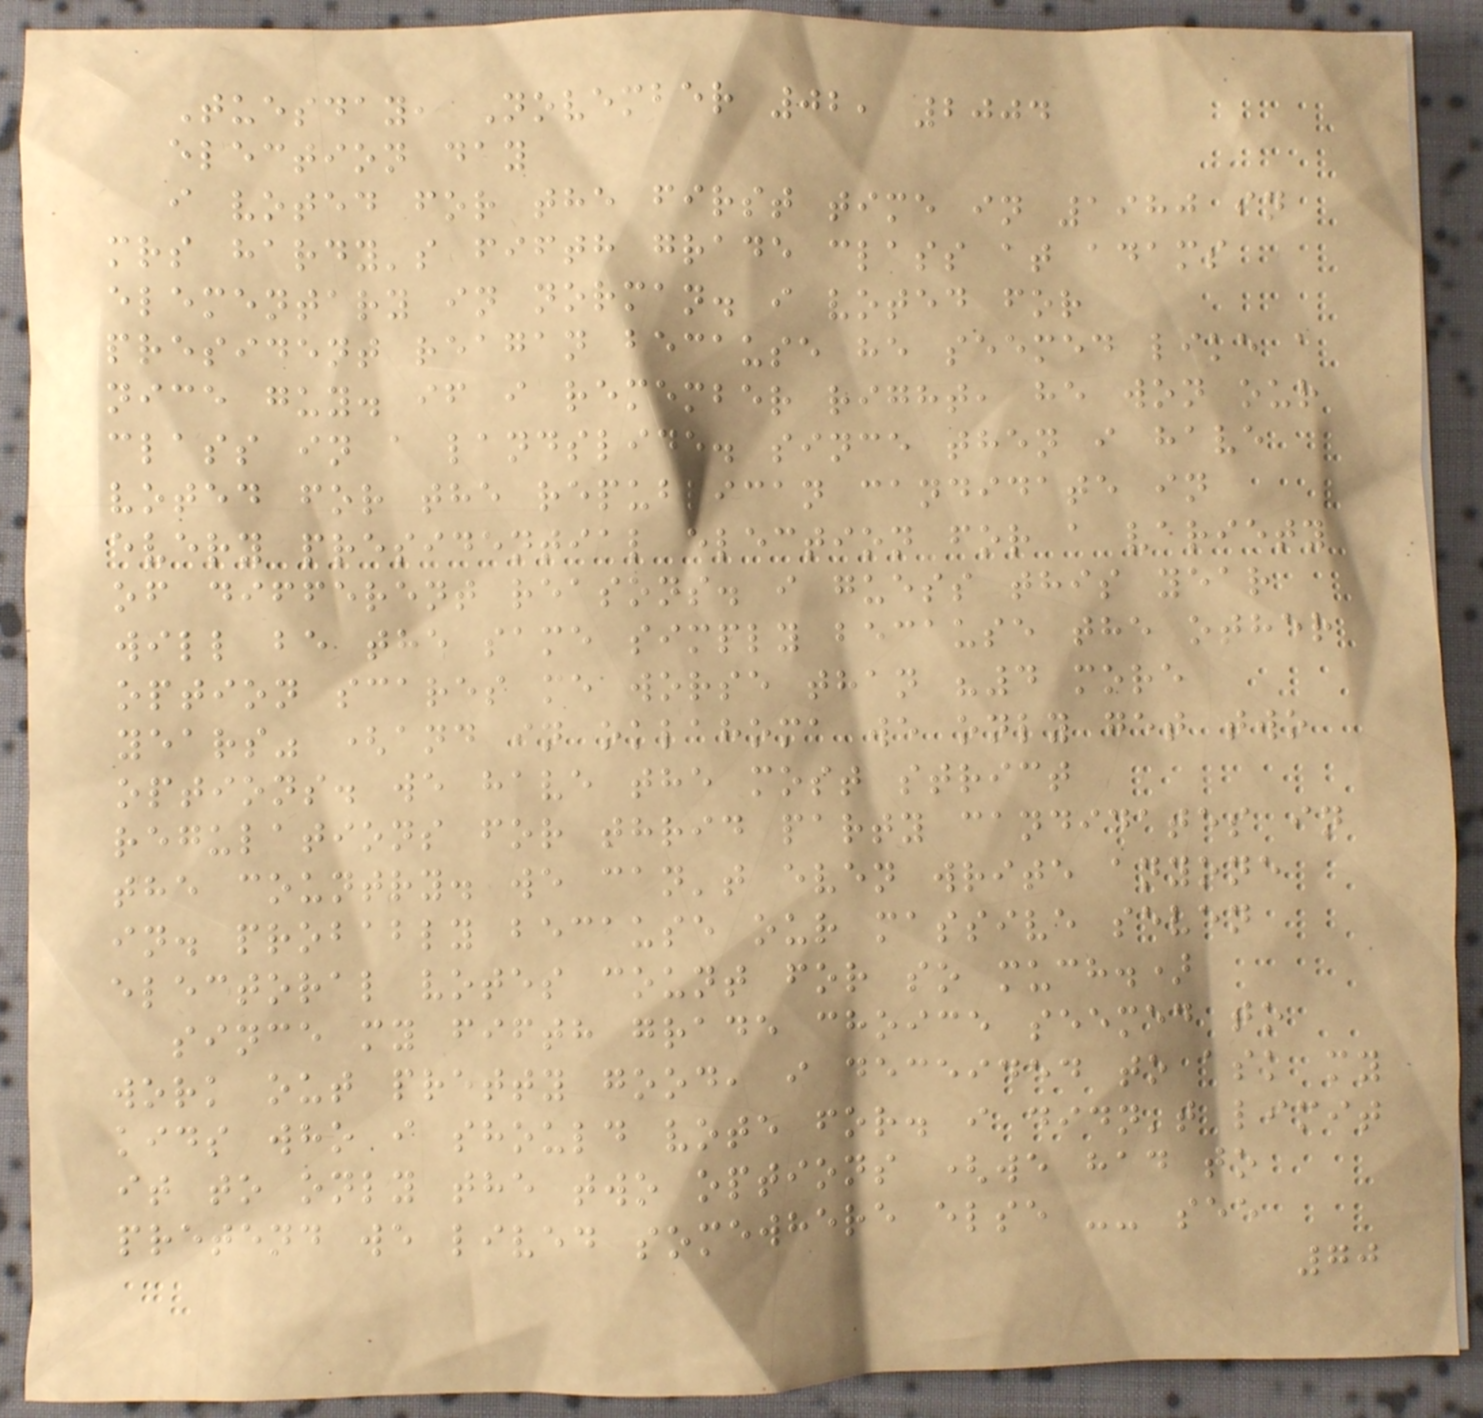Tuesday, November 02, 2004
election day
i voted for the first time in 1980 in
mrs hardy's fifth grade class at adams
elementary in norman. i voted for
president reagan because he seemed like a
nice guy. if i remember right, he won our
class in a landslide. since then i have
voted for the republican candidate in
every presidential election for a variety
of different reasons. i guess this year
will be the same simply because the other
option scares me worse than "4 more
years" (and in oklahoma we only get two
options. we have the most strict
regulations for thrid party candidates in
the country. we can't even write anyone
in. probably because our massive seven
electoral votes count for so much.)
since my fifth grade choice seemed to
work out pretty good, i deceided to ask my
kids who i should vote for. i didn't limit
it to only the two options (we had to
pretend we lived somewhere else -- see
70
